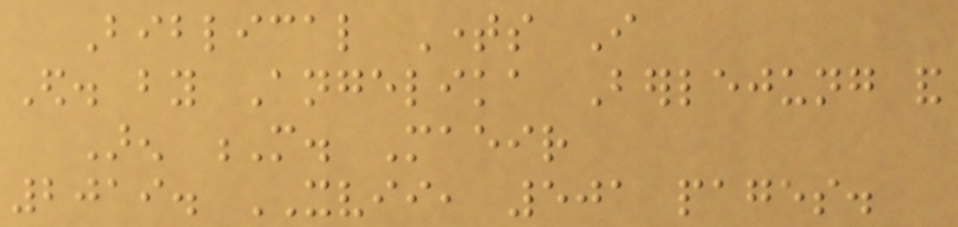Biblical Times I
Ed. by Angelika Berlejung and
Aren M. Maeir
2019. XVII, 501 pages.
